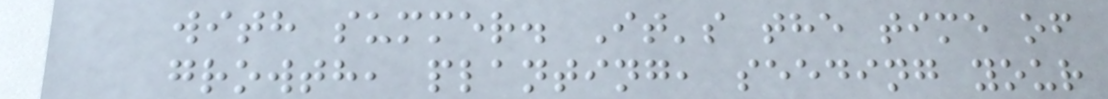with summer. It's the time of
growth, planting, seeding your
